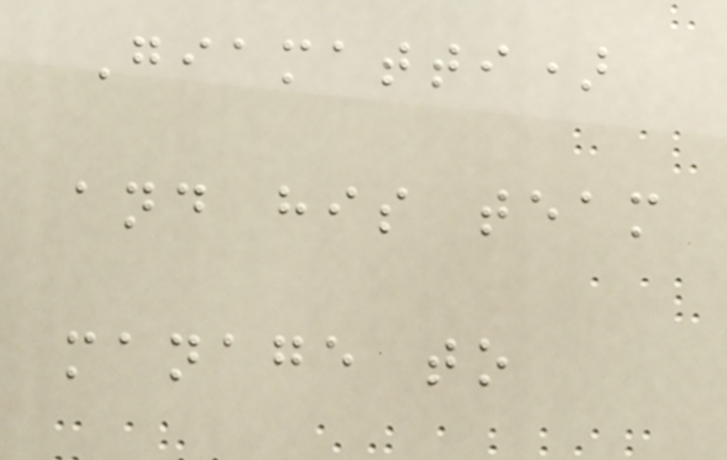Giamatti)
and his team
manage to
